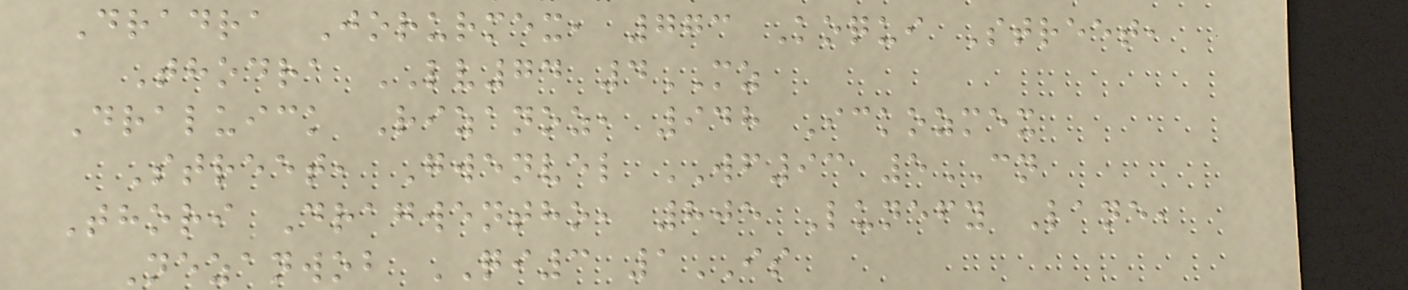Dradra Jorurmex, 773 Koqui Street,
Thodra LV74 4MZ
Draluick Rizanoz, 948 Ickozmex
Street, Gwenvel WF93 5CN
Thori Dragwentho, 805 Lunefy Lane,
Nezanwob QI3 1IS
